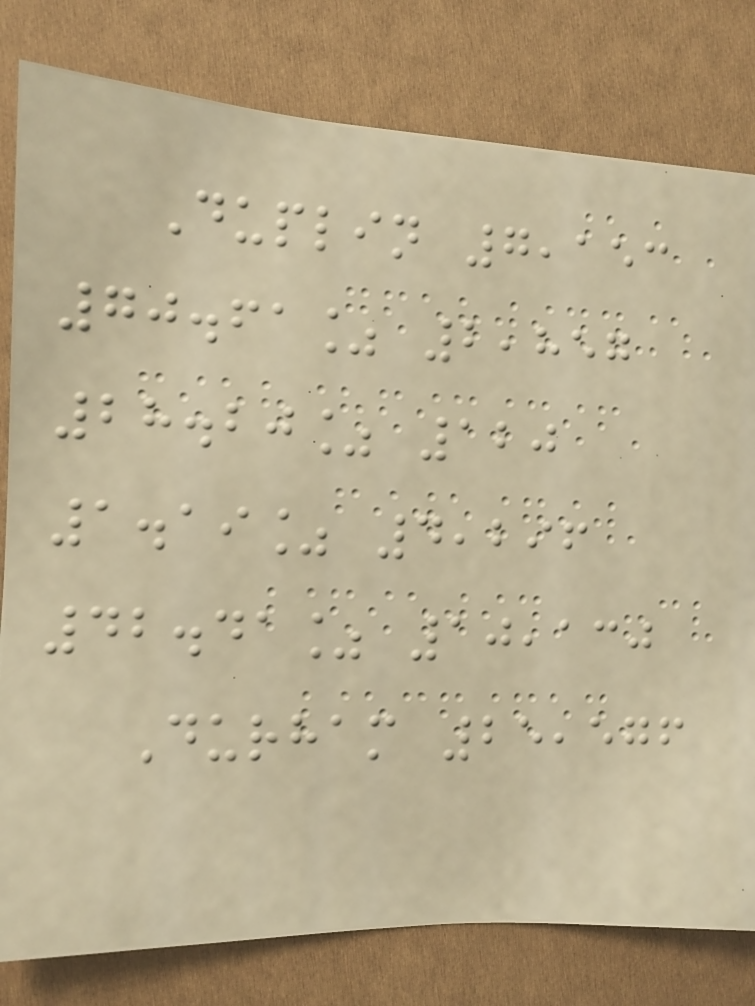Duplin 7,153
70.61% 2,857
28.20% 120
1.19% 4,296
42.41% 10,130
Durham 25,576
